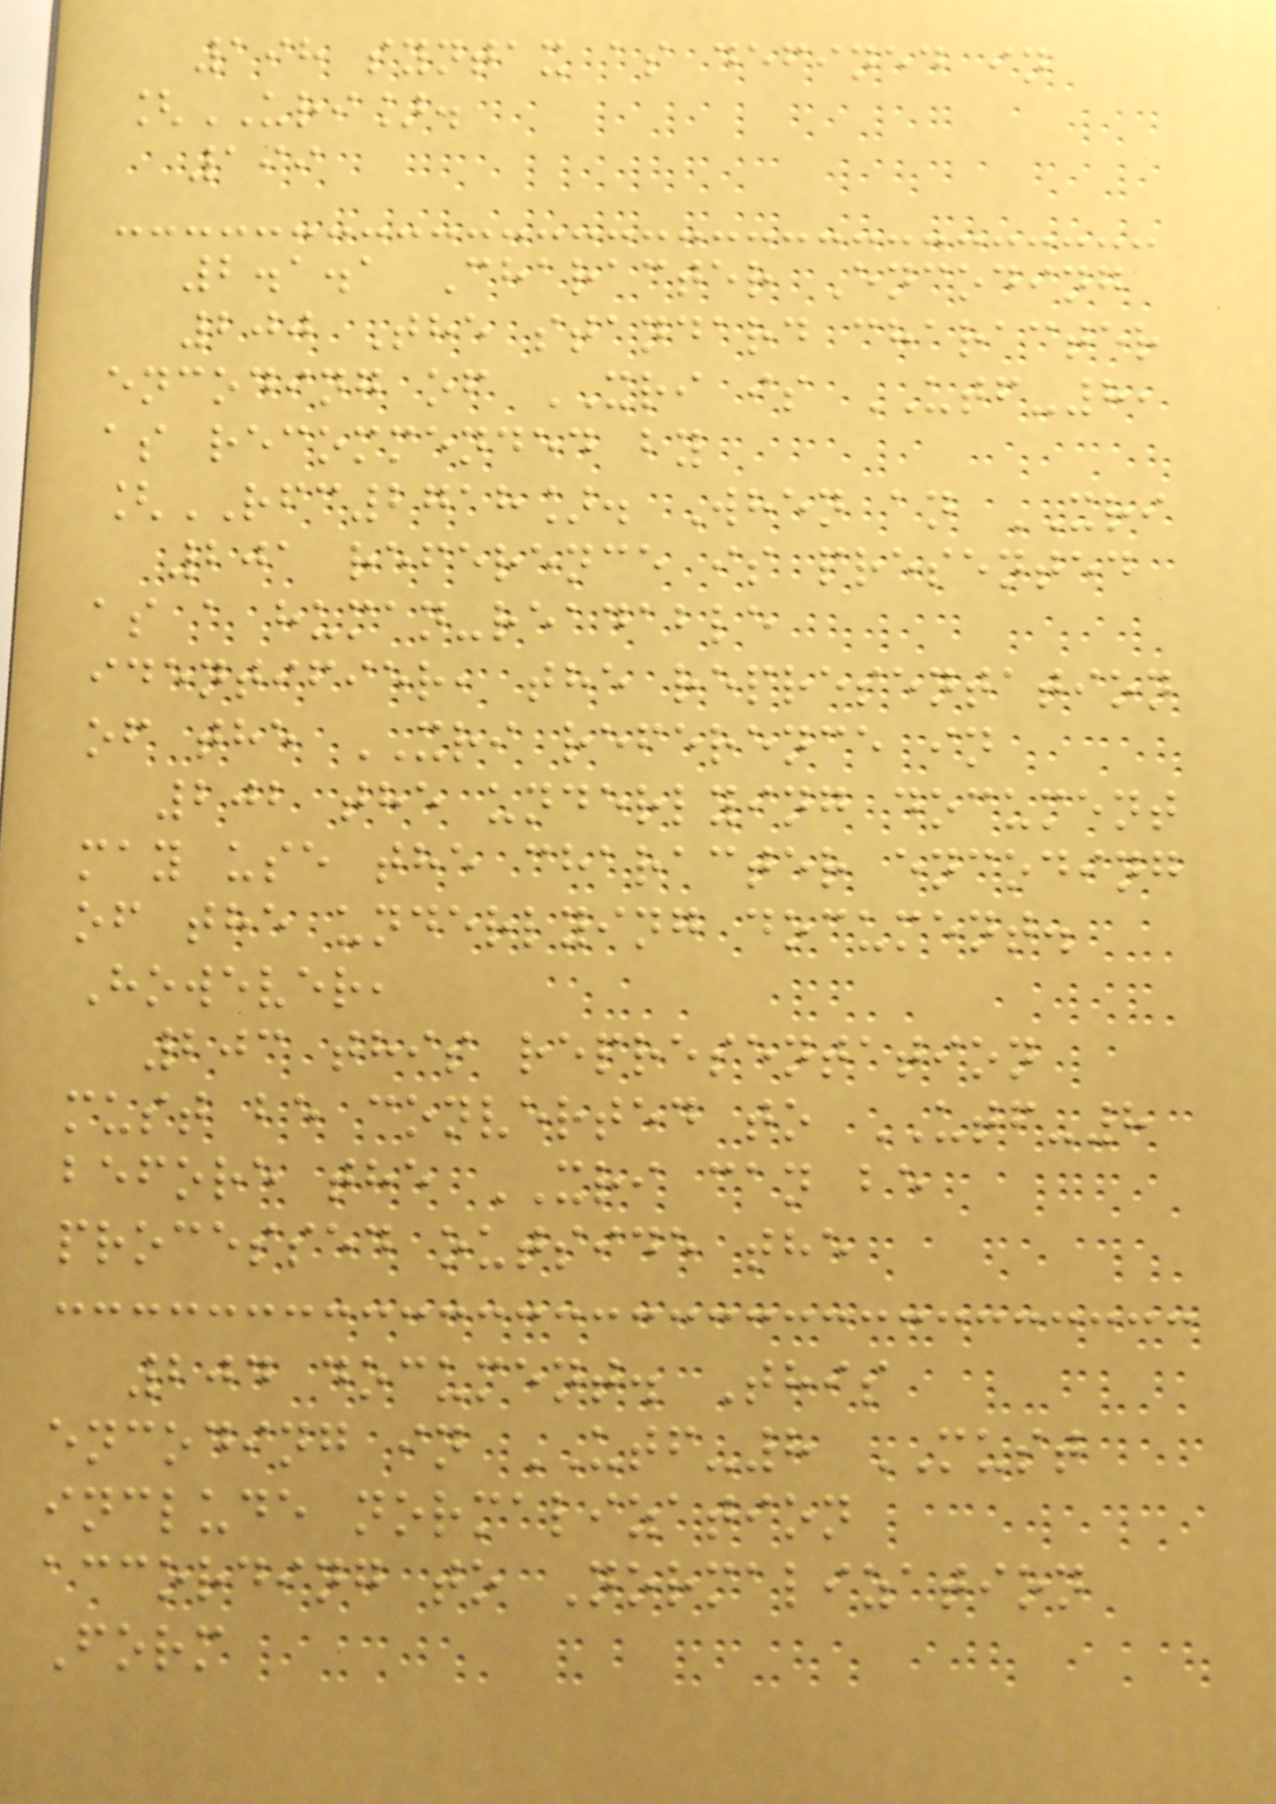198 syntax as defined in
[URI].
199
2.1.1 Character Encoding
200 The standard character
encoding of XRI is UTF-8,
as recommended by
[RFC2718]. When an XRI
201 reference is presented
as a human-readable
identifier, the representation
of the XRI reference in
202 the underlying document
may use the character encoding
of the underlying document.
However,
203 this representation
must be converted to UTF-8
before the XRI can be
processed outside the
204 document. This
encoding in UTF-8 MUST
include normalization
according to Normalization
Form
